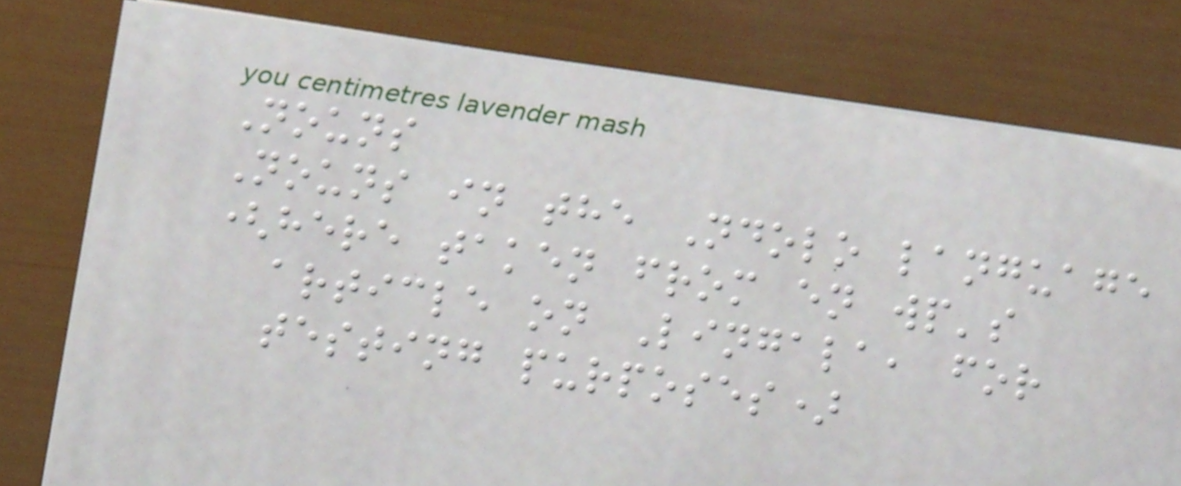Nouns
Nouns in the Ndolo language
(here taken from en wp's
article on Lingala, for
testing purposes)
